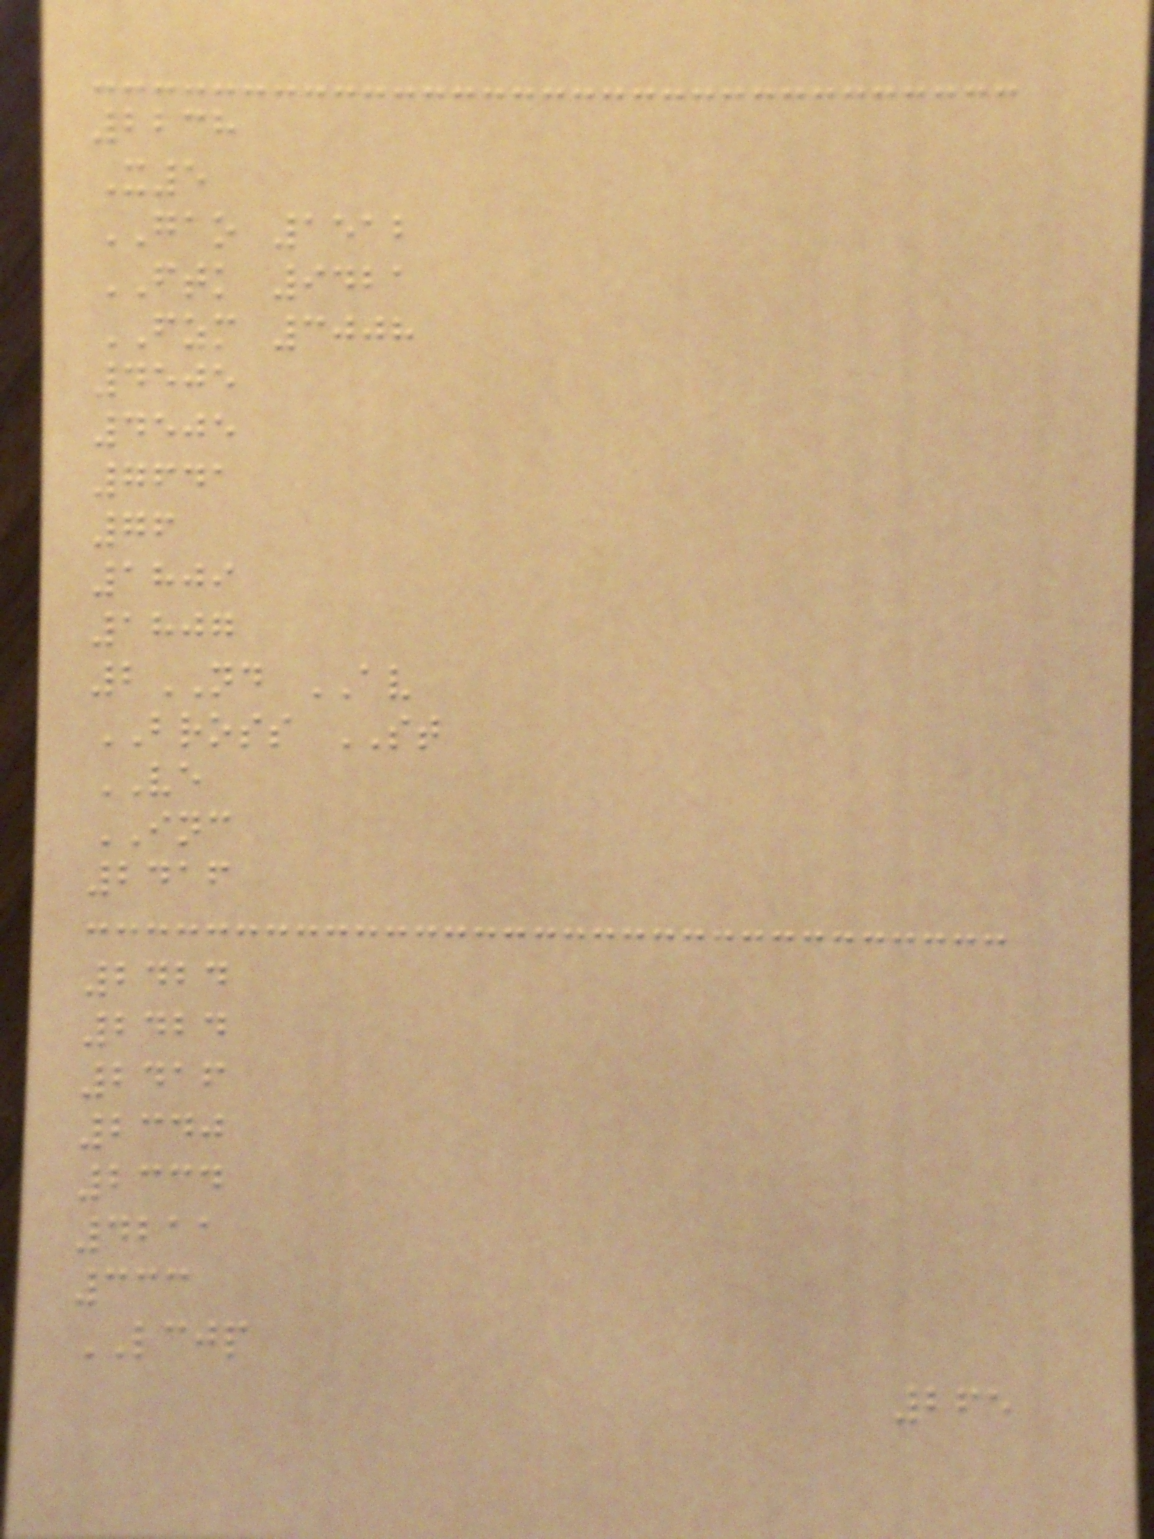2238
X5
GAO 1512
FTK 9421
FZM 3008
4505
4505
7641
76
1809
1807
2ND AV
BROSS ST
VE
INC
2416
2424
2424
2416
2340
2334
4211
333
LCJP
265
